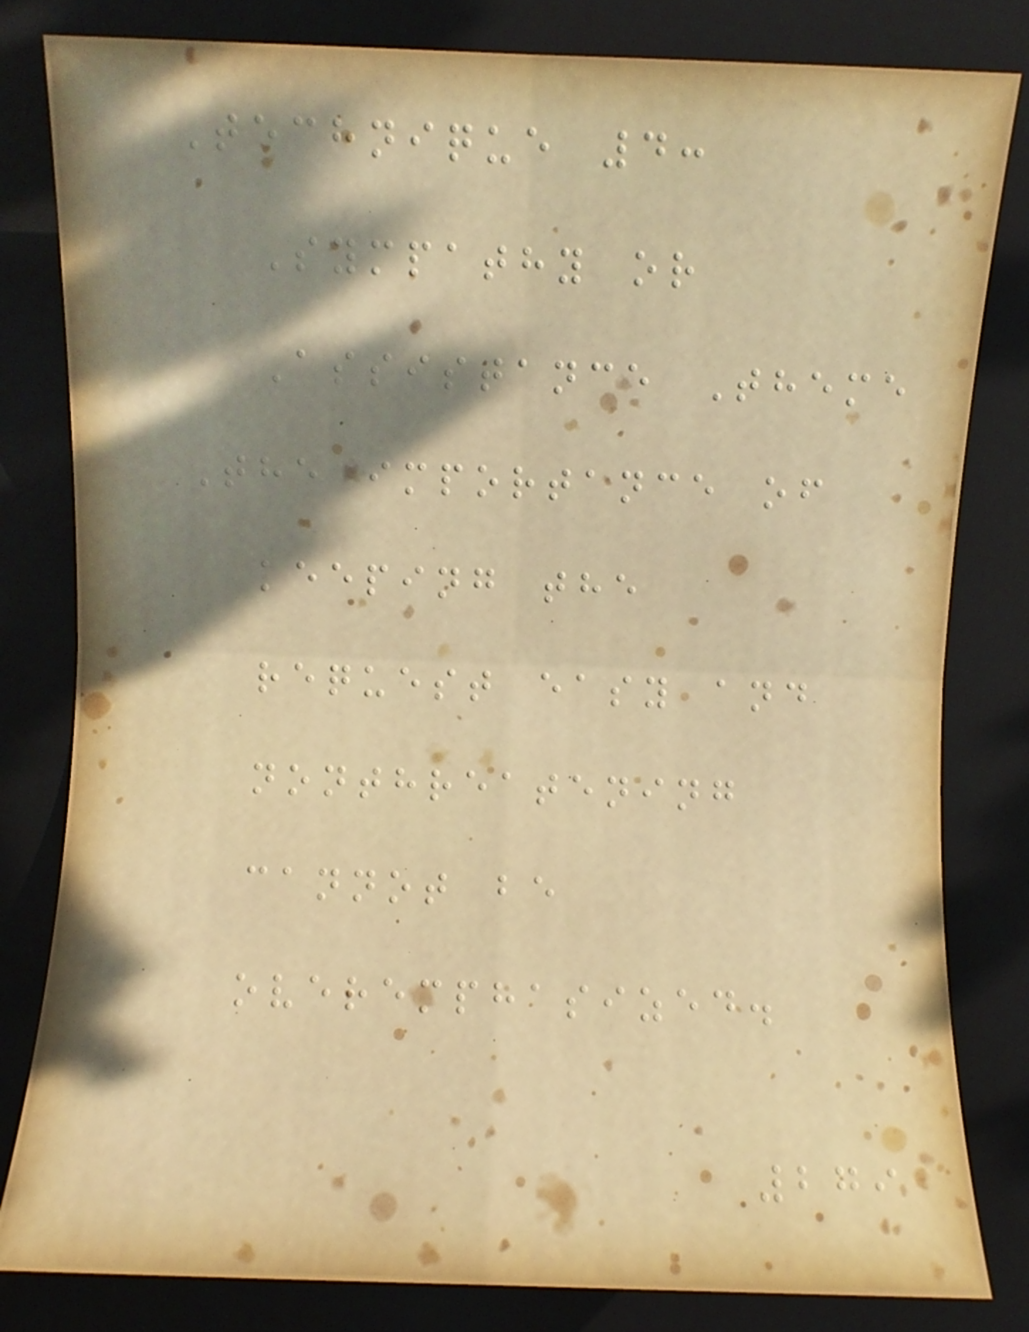Technique 4:
Sympathy or
Assistance Theme
The importance of
keeping the
request easy and
nonthreatening
cannot be
overemphasized.
279
